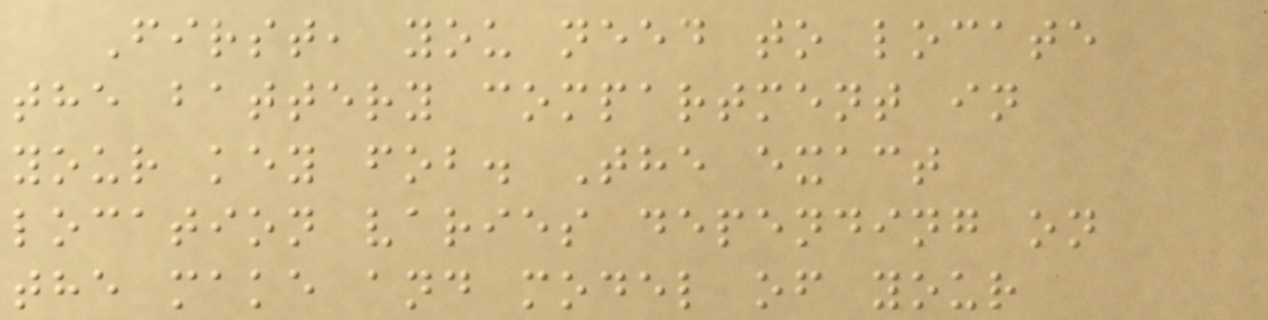First, you need to locate
the battery compartment in
your key fob. The exact
location varies depending on
the make and model of your
